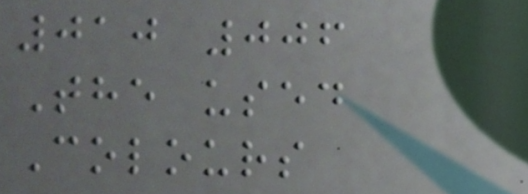010 006
The used
Colours
